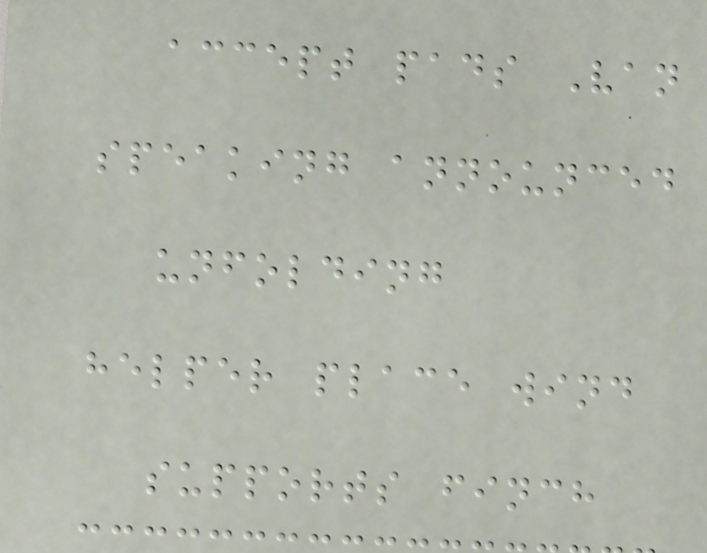accept pads Van
speaking announced
unfolding
helper place wind
supports finch
